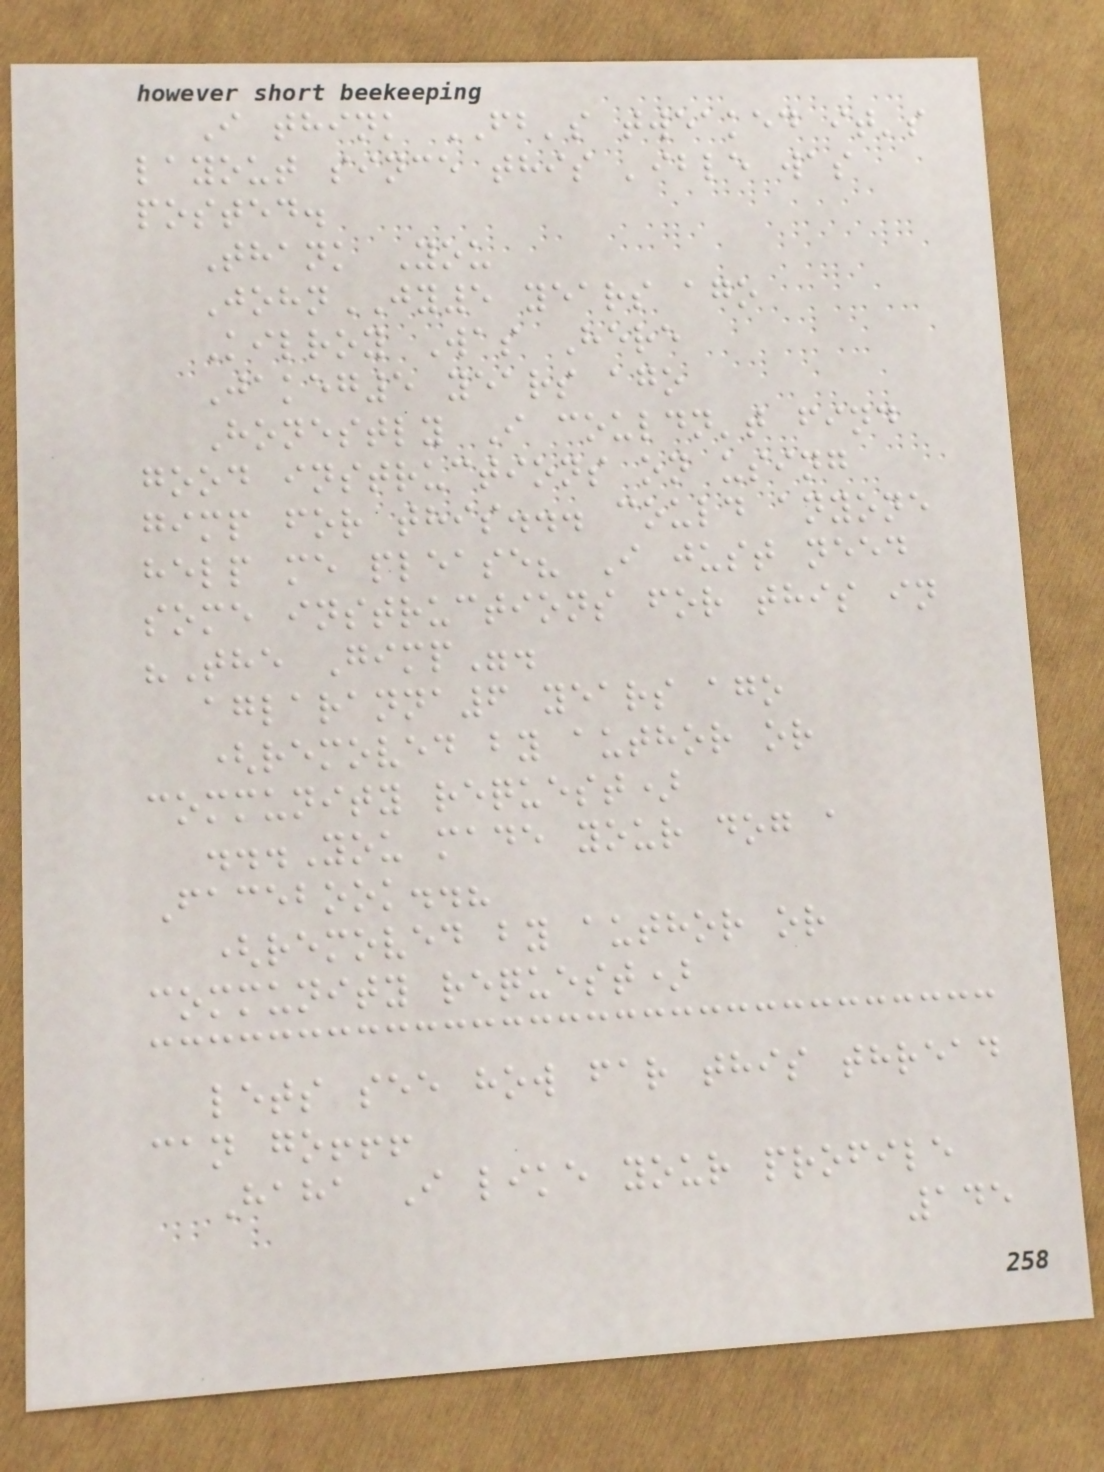I think FB's tweaked it's
layout since this 'ible was
posted.
Thank You
JohnJY5 years ago
Kilroy Was Here
Jakeg5 years ago
Honestly I couldn't find
good instructions on using
gimp for this... could anyone
help me please? I just need
some instructions for this in
"The Gimp".
aglaranna6 years ago
(removed by author or
community request)
...You made your dog a
Facebook..?
(removed by author or
community request)
lets see how far this thread
can go!!!
Haha I like your profile
145
